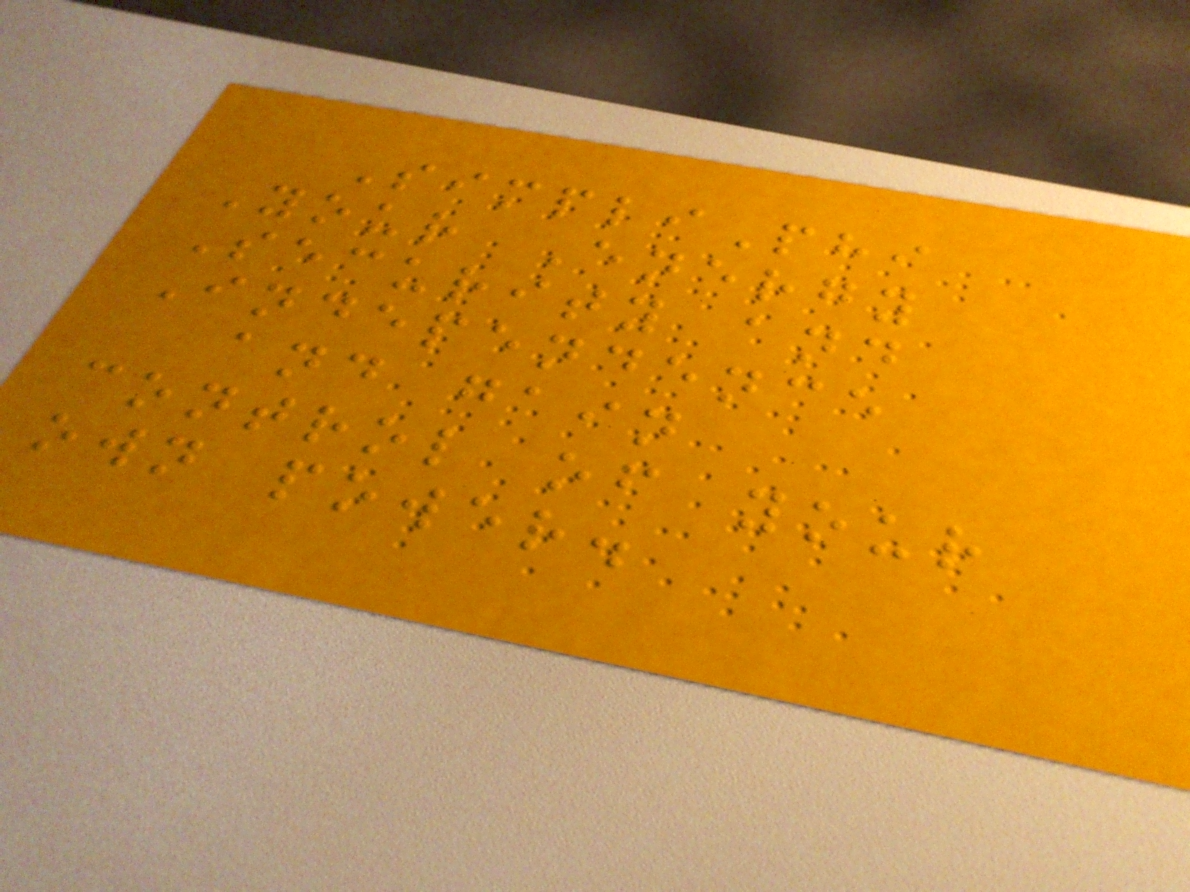SimpliPhi
Your Energy
Security and
Independence
and gain
control of your
own power.
